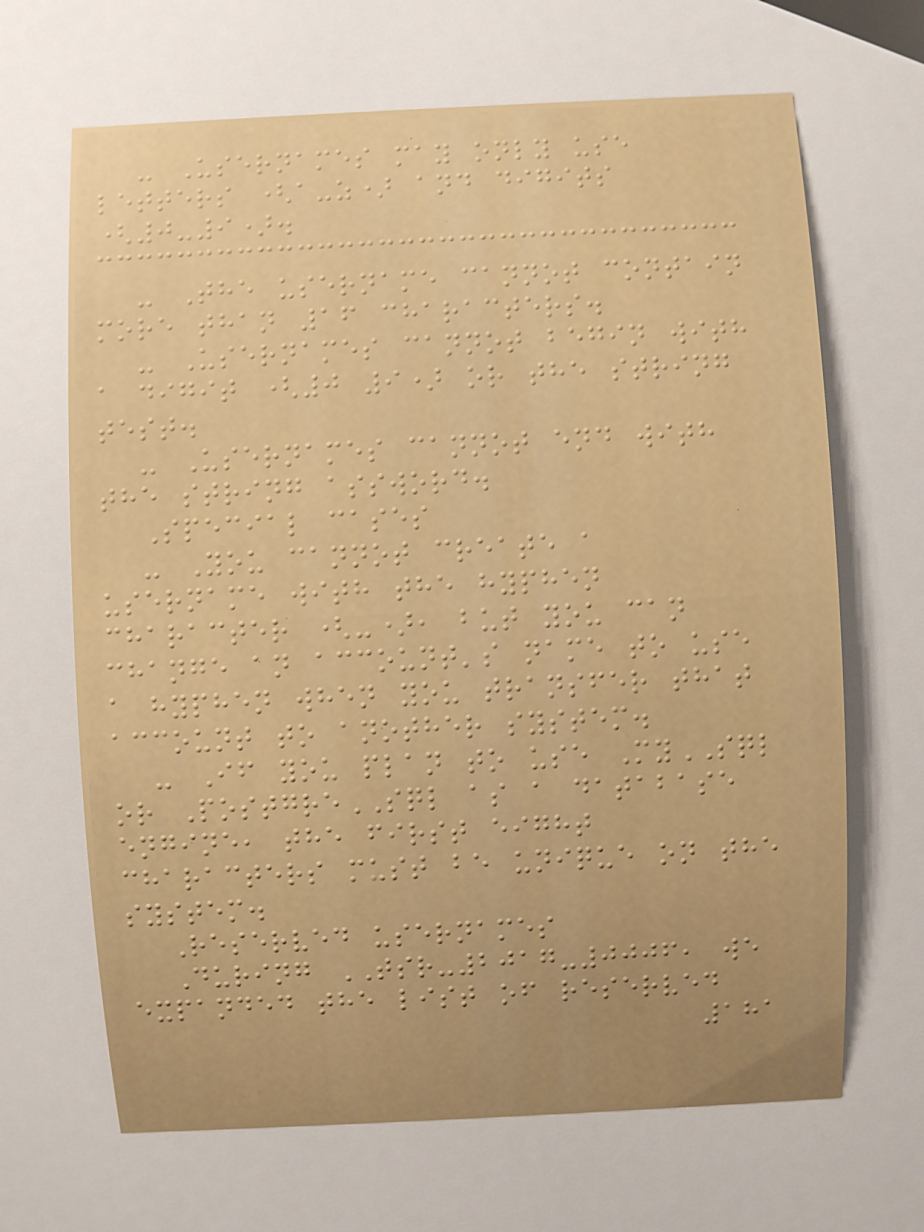- Usernames may only use
letters (a-z) and digits
(0-9).
- The username cannot contain
more than 16 characters.
- Usernames cannot begin with
a digit (0 9) or the string
test.
- Usernames cannot end with
the string assword.
Special cases
- You cannot create a
username with the hyphen
character (-), but you can
change an account's name to use
a hyphen when you transfer that
account to another system.
- If you plan to use MySQL
or PostgreSQL as a database
engine, the first eight
characters must be unique on the
system.
Reserved usernames
During TSR-2017-0006, we
expanded the list of reserved
181
